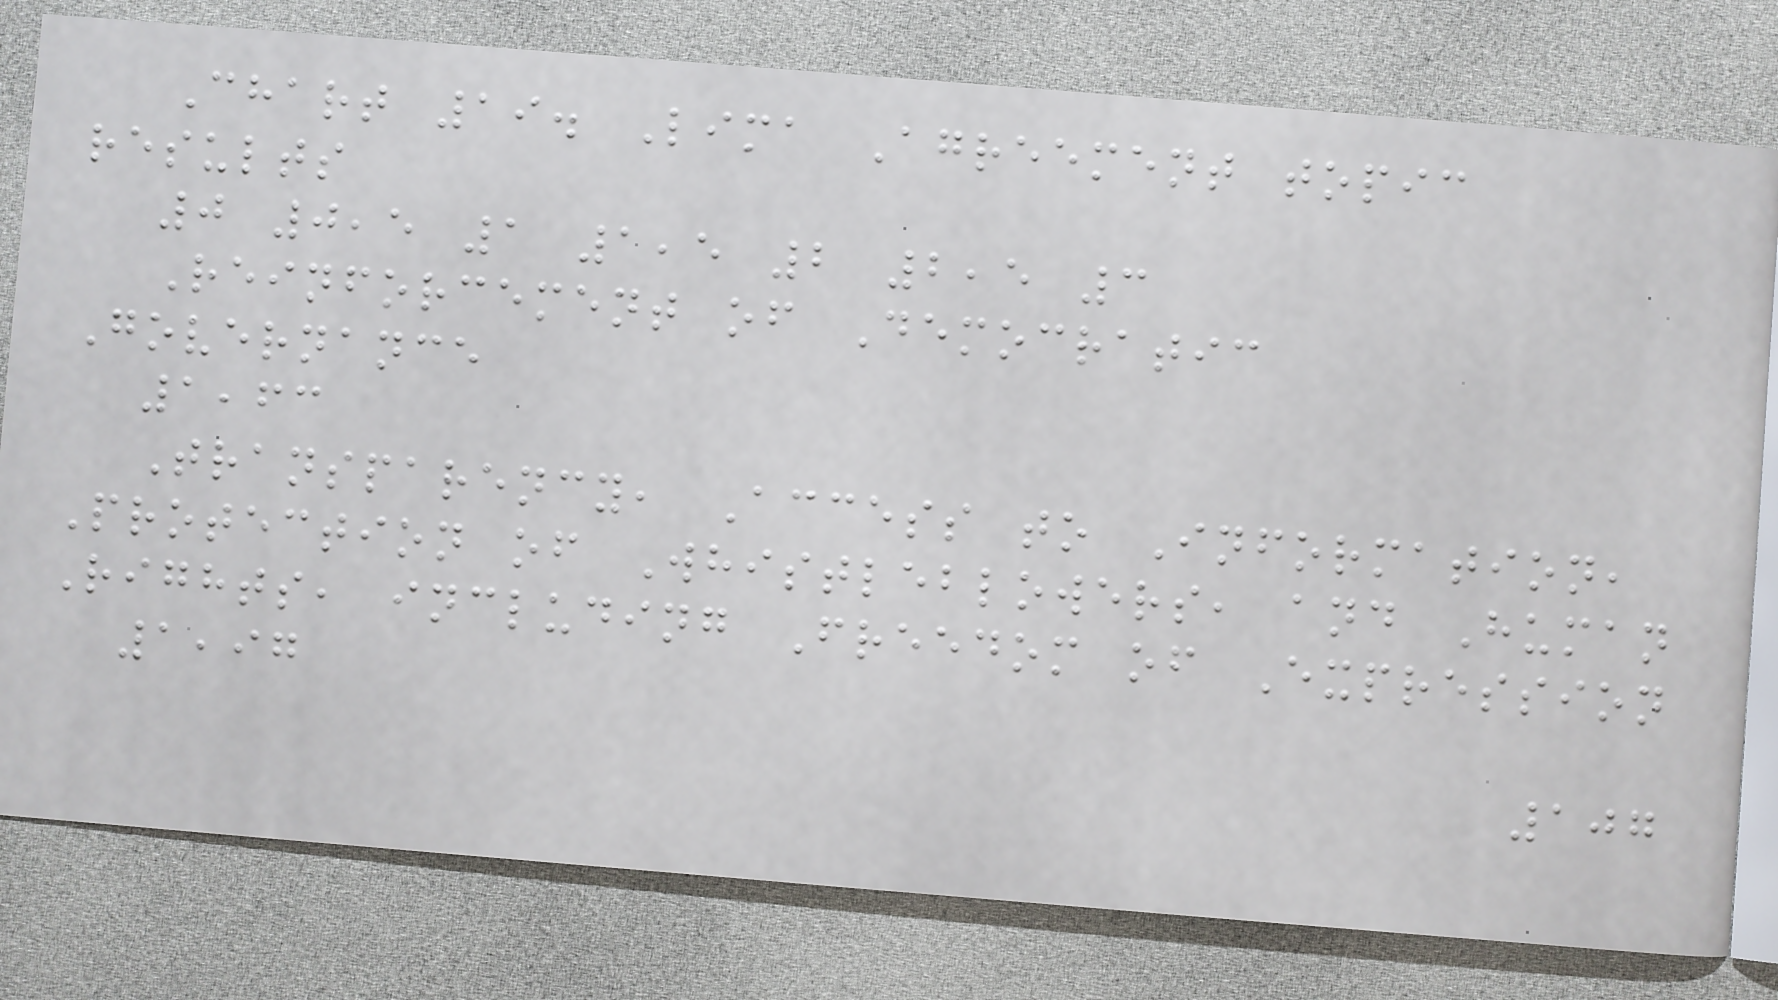Chart 19. Lima Agreement topic
results
0 0,5 1 1,5 2 2,5 3
Reinforcement of Democratic
Governance
1,63
Transparency, Access to Information,
Protection of Whistleblowers, and Human
Rights, including Freedom of Expression
1,97
107
